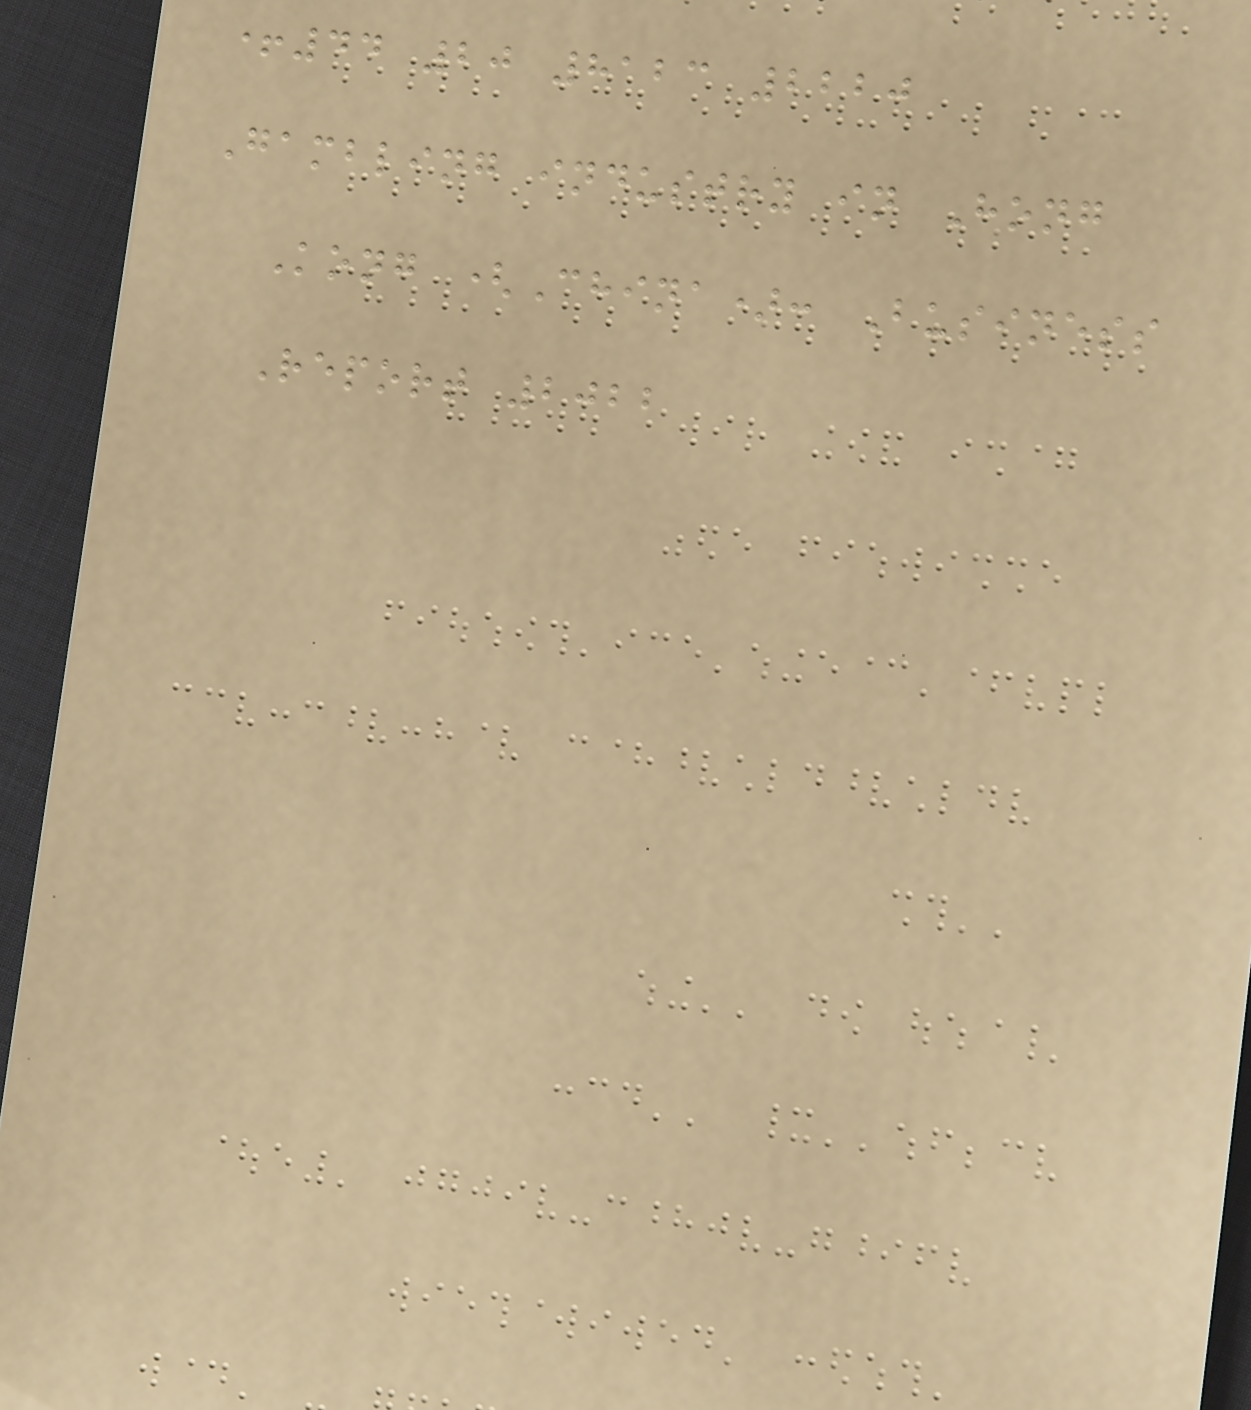+44 20 8123 2220
Gambling industry in Hong
Kong (China): Business
Report 2022
